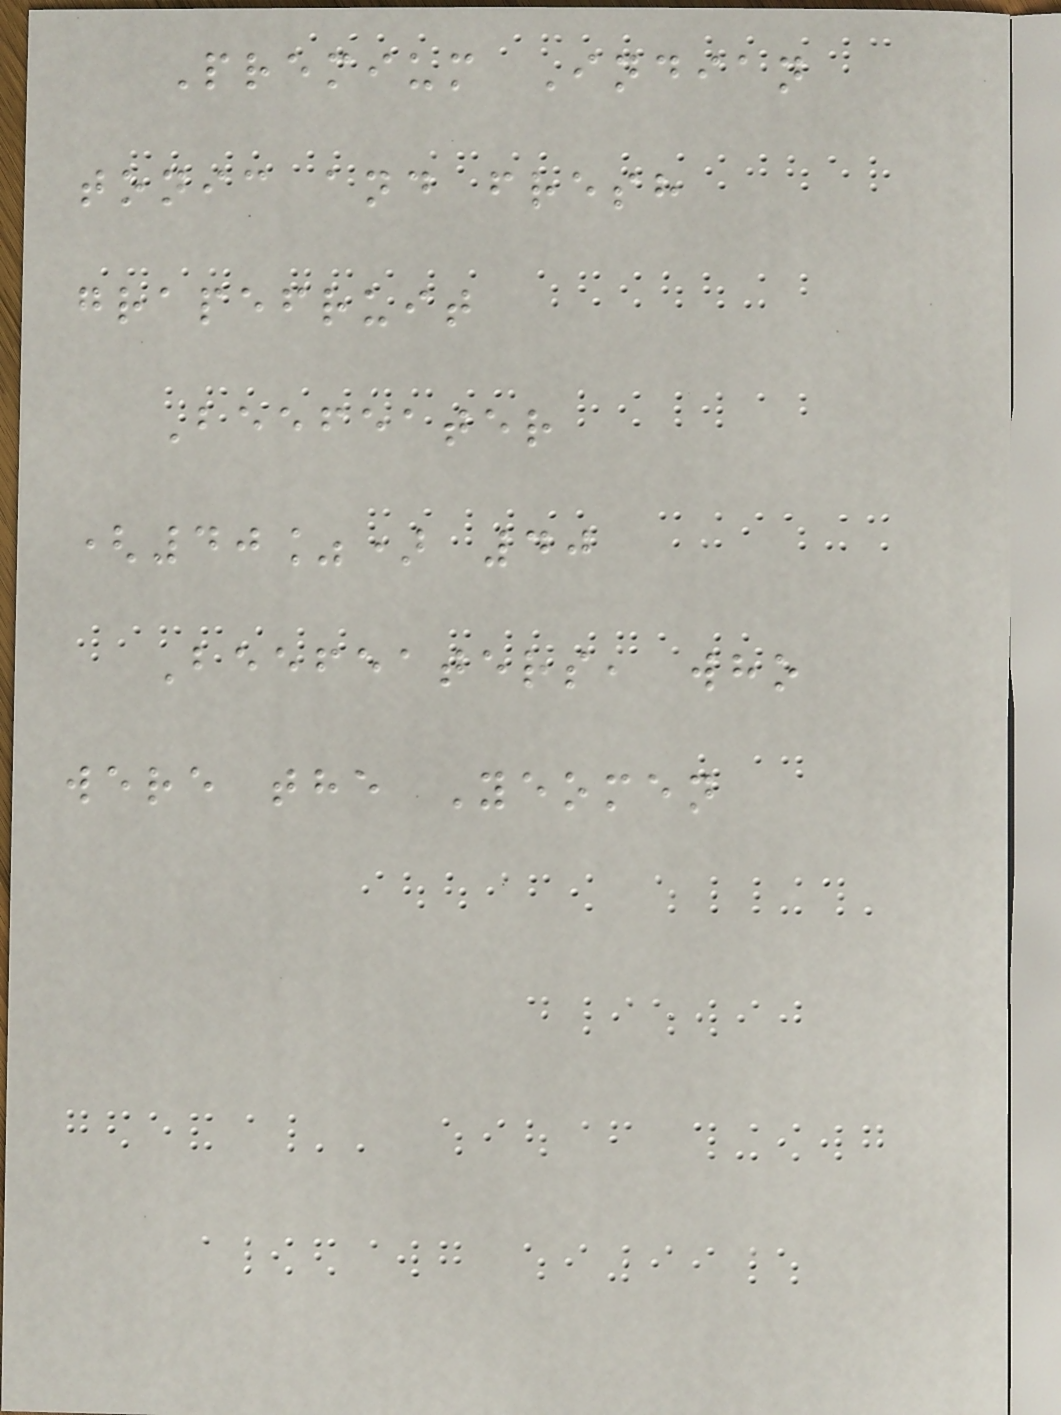Premium Indian
tonic and fresh
grapefruit
Beefeater
(40%) 40
Beefeaters, who
were the Yeomen
